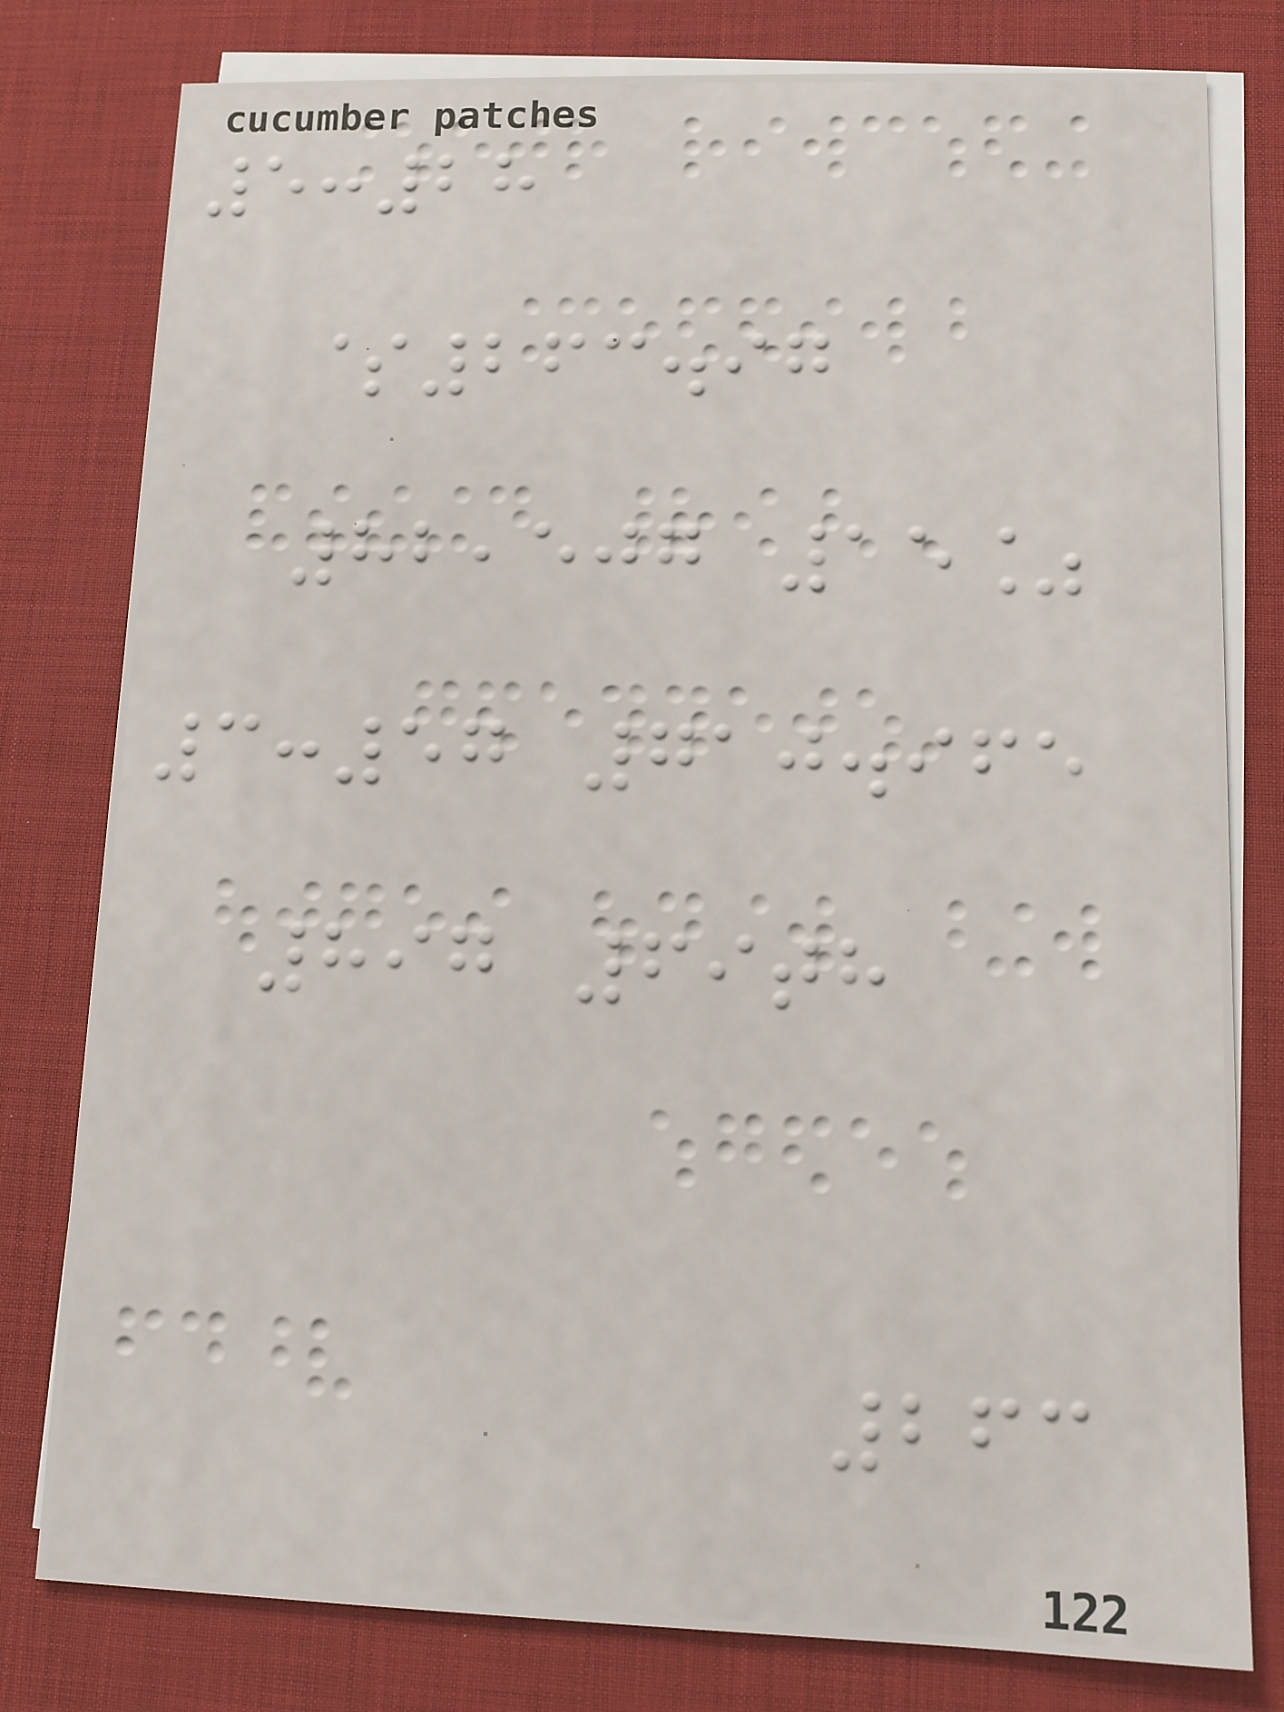5:28
$263.97
82,507 15%
3:57 710.965
897 69th
263
